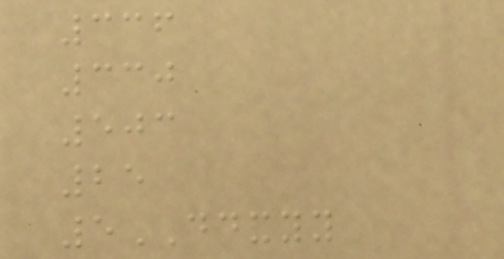336
330
503
25
5DDXYY
